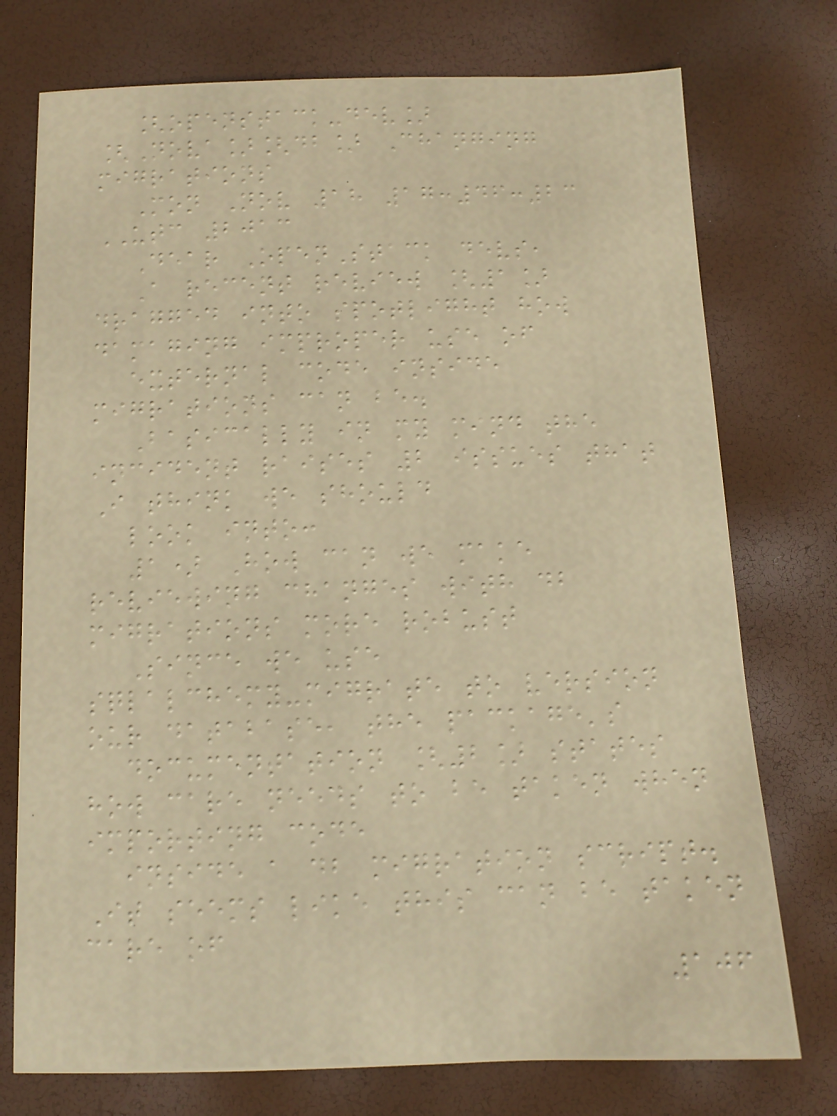[openstack-dev]
[Nova][db] Changing
migrations
Mon Nov 18 17:46:23
UTC 2013
Dear OpenStack devs,
A recent review [1]
dragged into spotlight how
damaging improper use of
external code inside
migrations can be.
Basically in my mind the
incident raises 2 issues that
I think we should
look into:
1) How can we make
reviewing changes with db
migrations more robust
Since we use
sqlalchemy-migrate to version
our database, the package's
documentation [2] states
how care needs to be taken when
importing code
inside a db migration script.
It seems like this can be taken
care of
106
